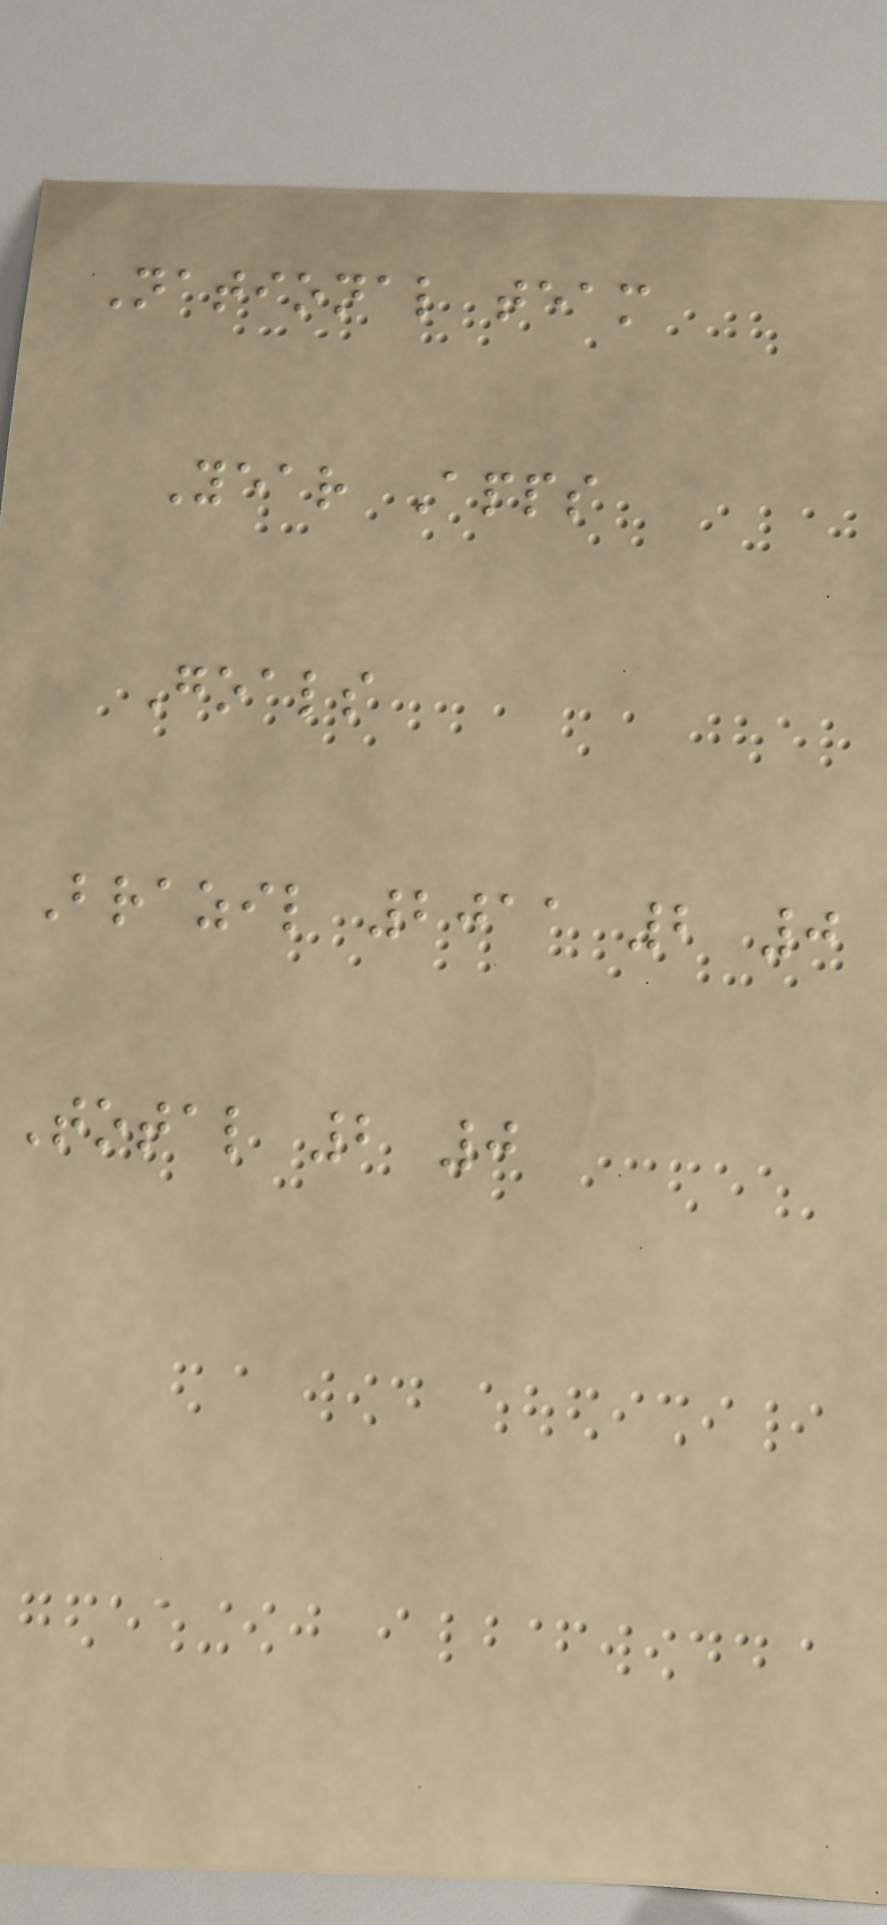National team
Year Apps
Goals
Brazil 2011 2 0
Total 2 0
